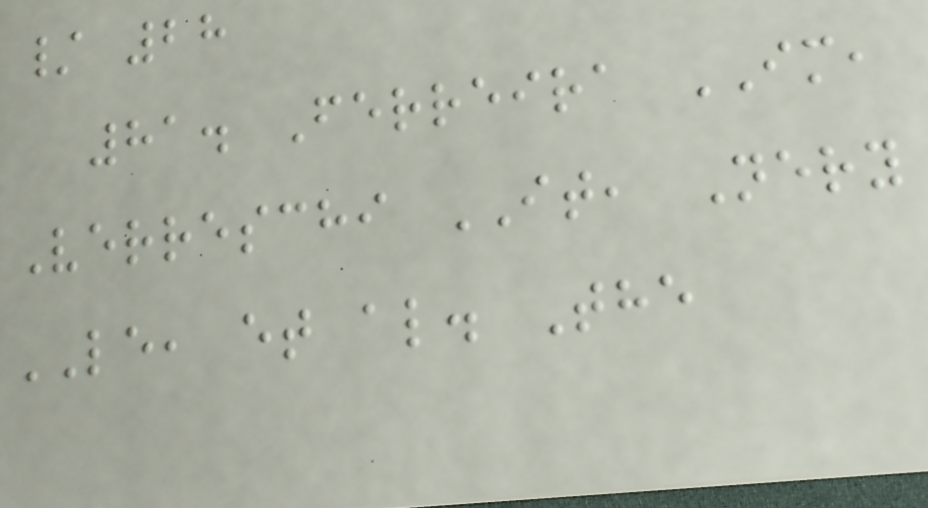/ 28
81. Ferreira IM,
Verreschi IT, Nery
LE, et al. The
